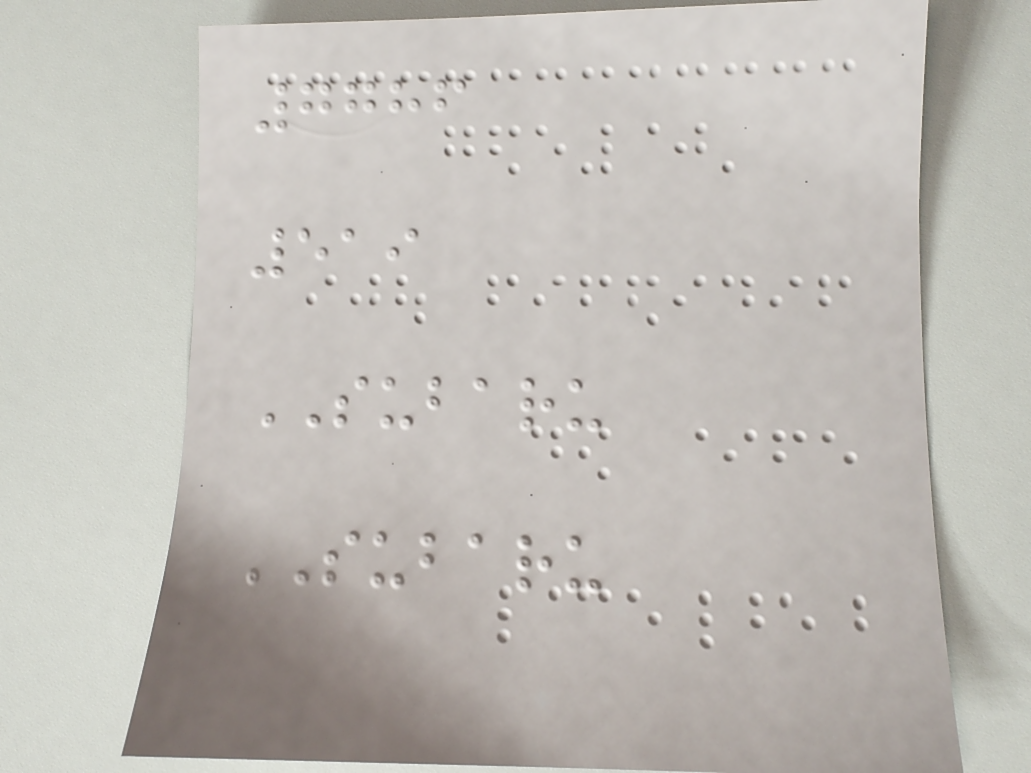7786
519
SUBARU
SUBARU
